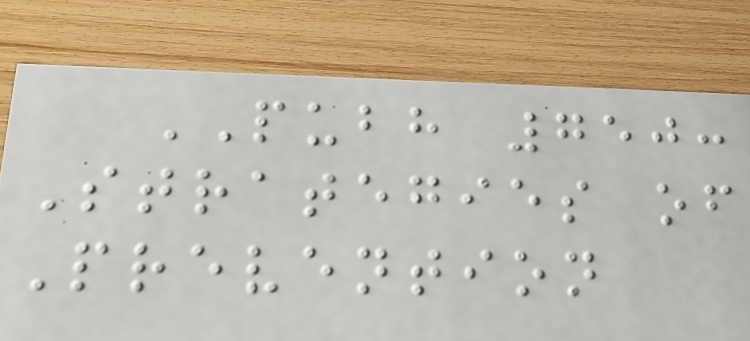PUBH 750:
Strategies of
Prevention
